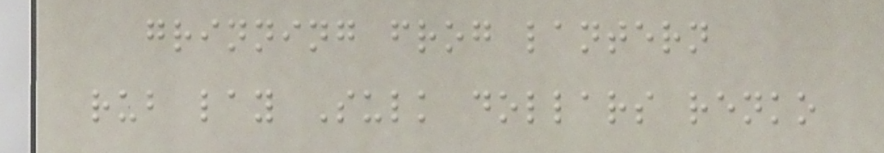grinning frog lantern
rub lay Sulk dollars renko
